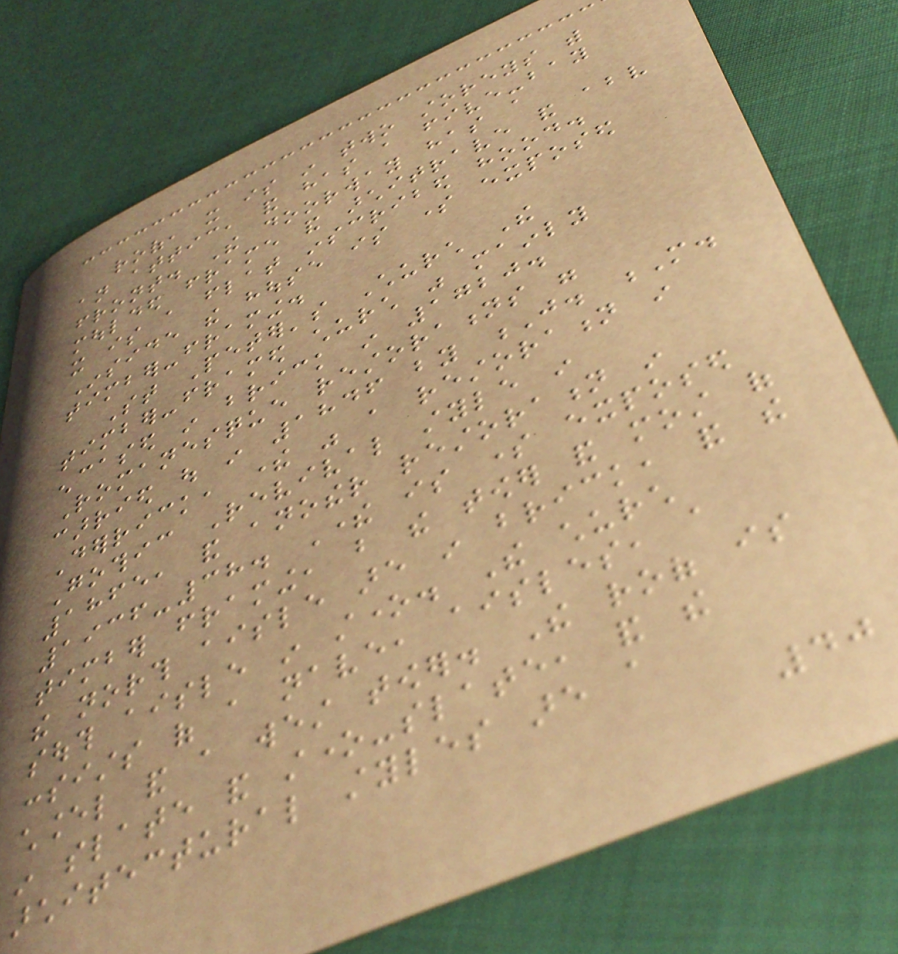roof, it is in two storeys with
an attic, and has a five-bay
front. The doorway has a
moulded frame and architrave and above
it is a flat inscribed hood.
Inside the house is some exposed
timber-framing.
St Peter's Church The
timber-framed church was mainly
encased in brick in 1720.
Romanesque restorations were
carried out in 1846 by J. M.
Derrick, there was a restoration in
Gothic Revival style in
1865, and another restoration in
1936-38. There is some exposed
timber framing, but the tower and most of
the north aisle are in brick, and the
south aisle in stone. The church
consists of a nave, aisles, a
chancel and a west tower. The roof is
in slate and stone-slate, and the
architectural styles are a
40
